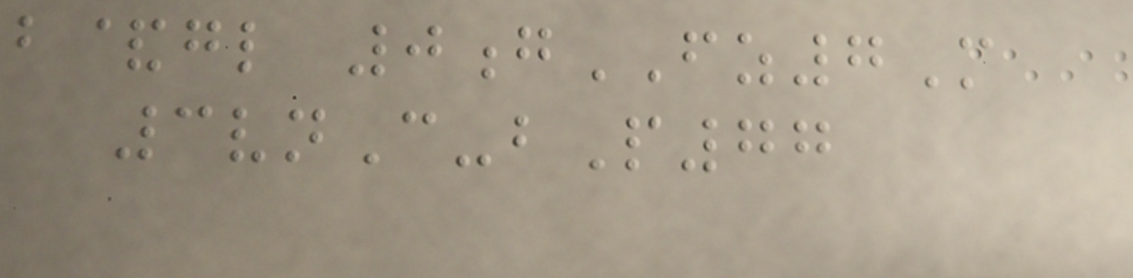b&gl 0gFZ7M
3vnC-bP77
